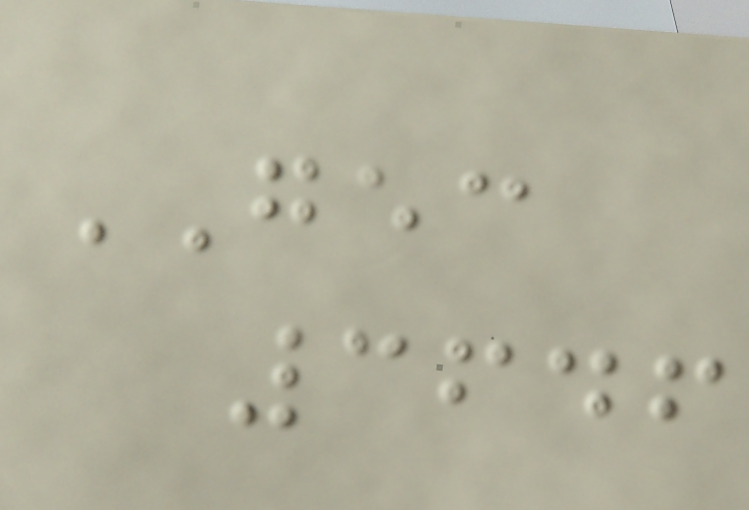GEC
3646
